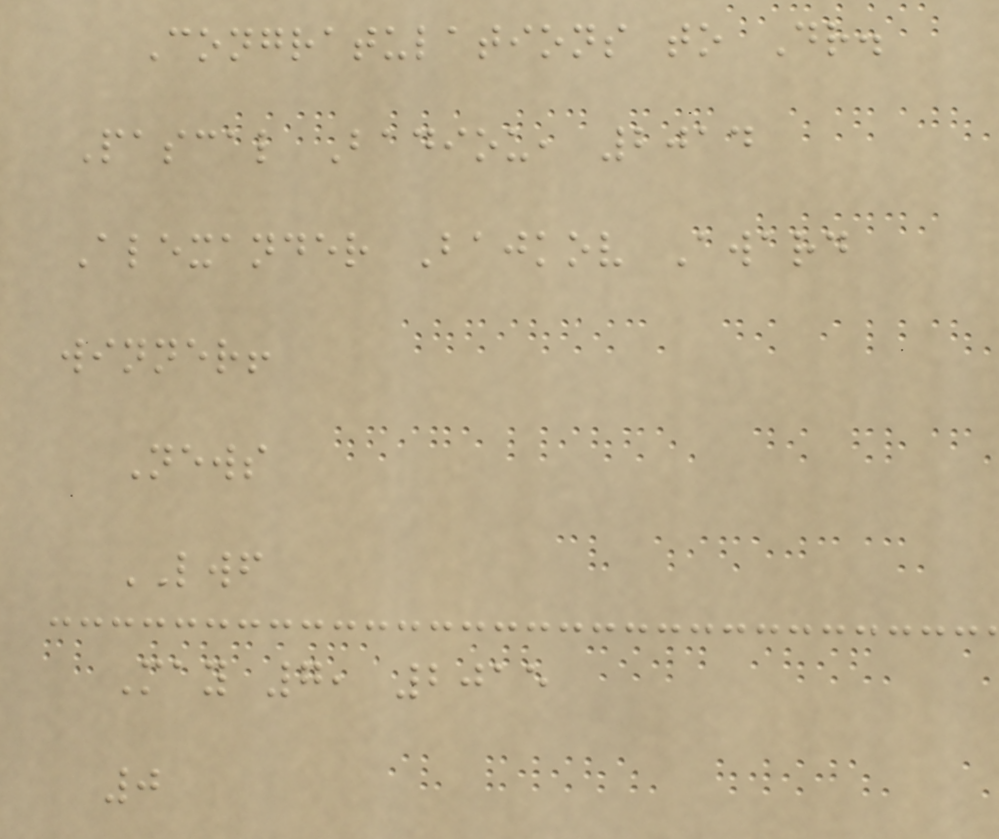Congratulations to Dr.
Pascal Badiou, 2014
Alexander Bajkov Award
winner!
News
LWF
May 7, 2015
0
